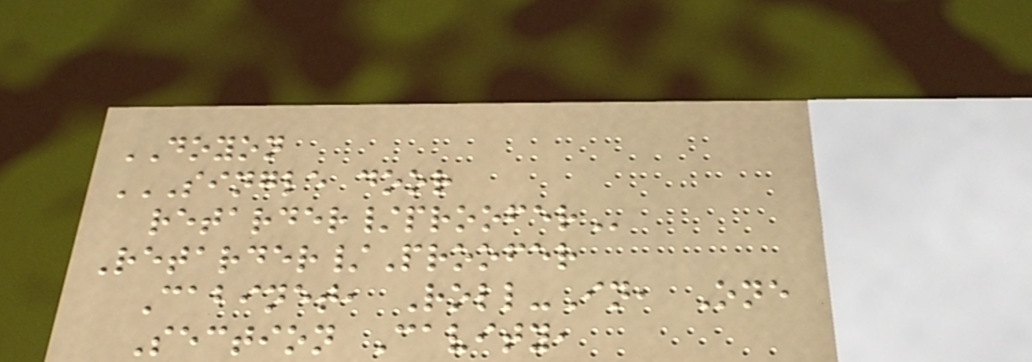DOYON
SINGLE DOOR
RETARDER/PROOFER
Retarder/Proofer
Cabinet, Roll-In, One
Section Cavity,
